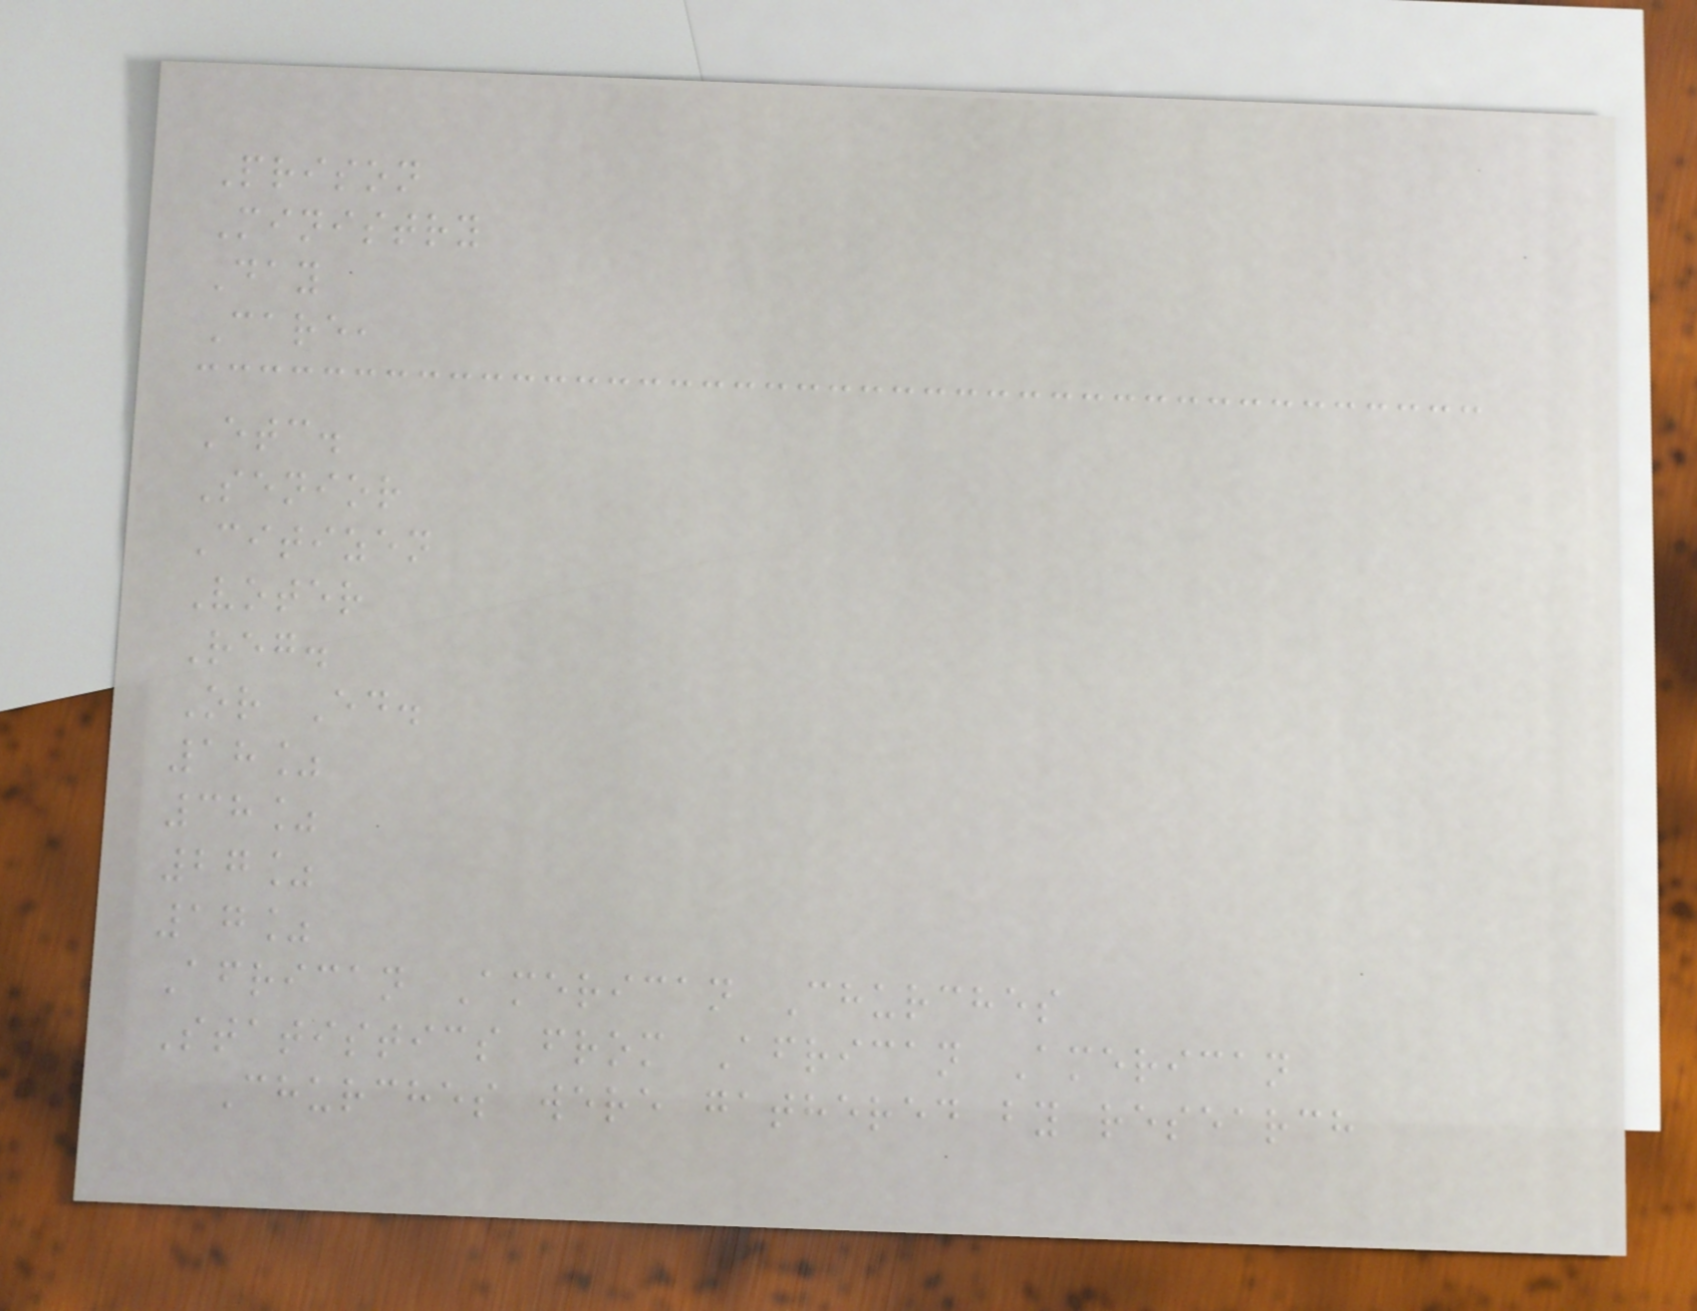Prison
Ministry
Day
Care,
Etc.
Senior
Citizen
Voter
Reg.
Or Ed.
18%
38%
27%
17%
African American Churches
Statistics from African American
Churches were gathered by research
